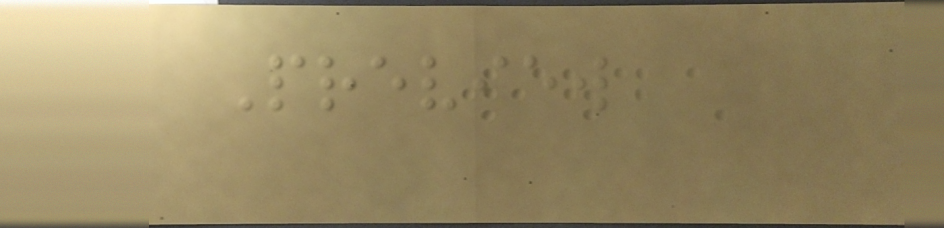Preview
